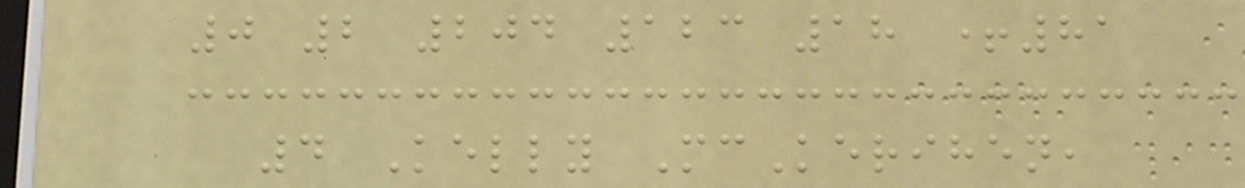0 2 204 123 18 +81
4 Kelly McKerihen,
